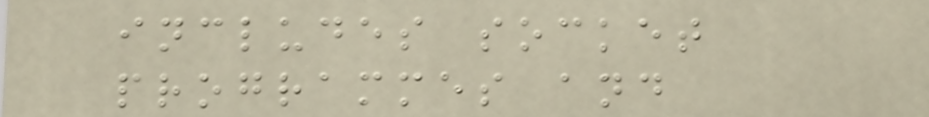includes socket
programmes and
